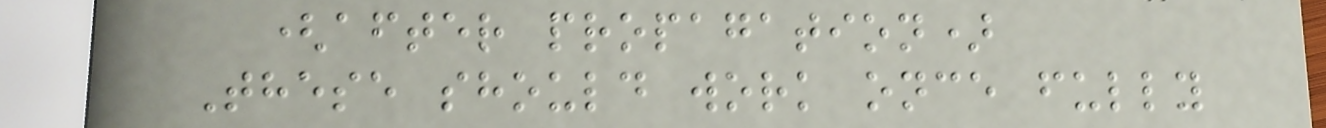(after propagation)
These should work once fully
